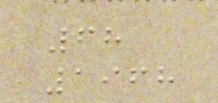68
1968
